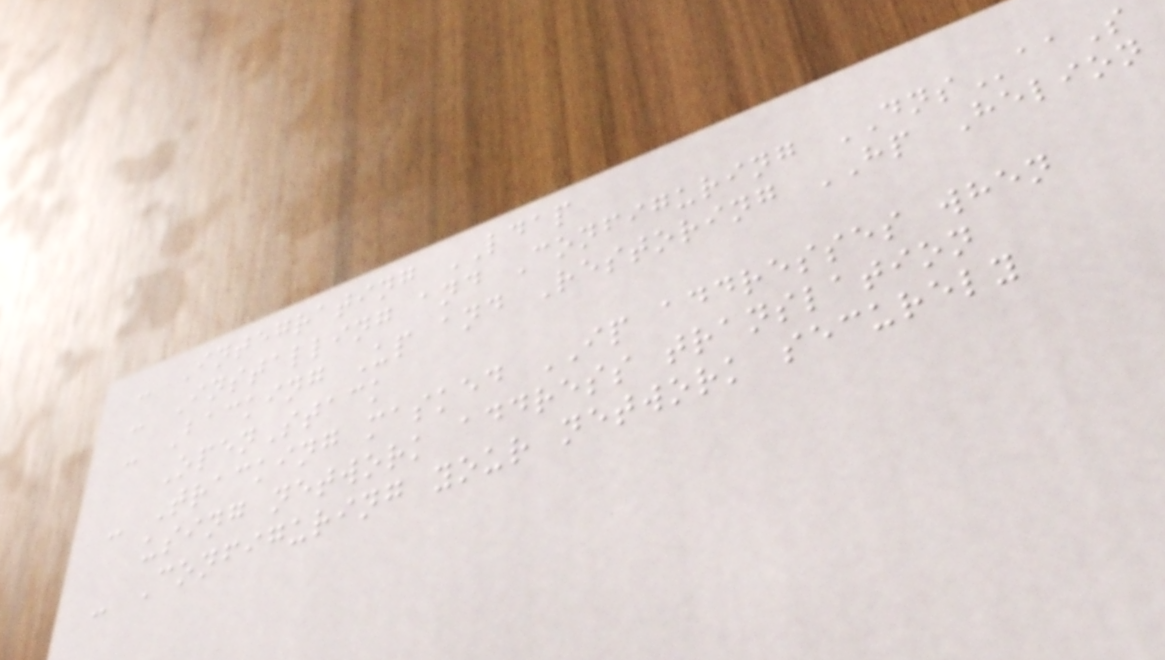- Integrating LDAP
- Installing and Configuring DNSaaS
- Backing Up and Restoring HP Helion
OpenStack
- Tracking masked IP addresses when
using network address translation
- Configuring your network securely
